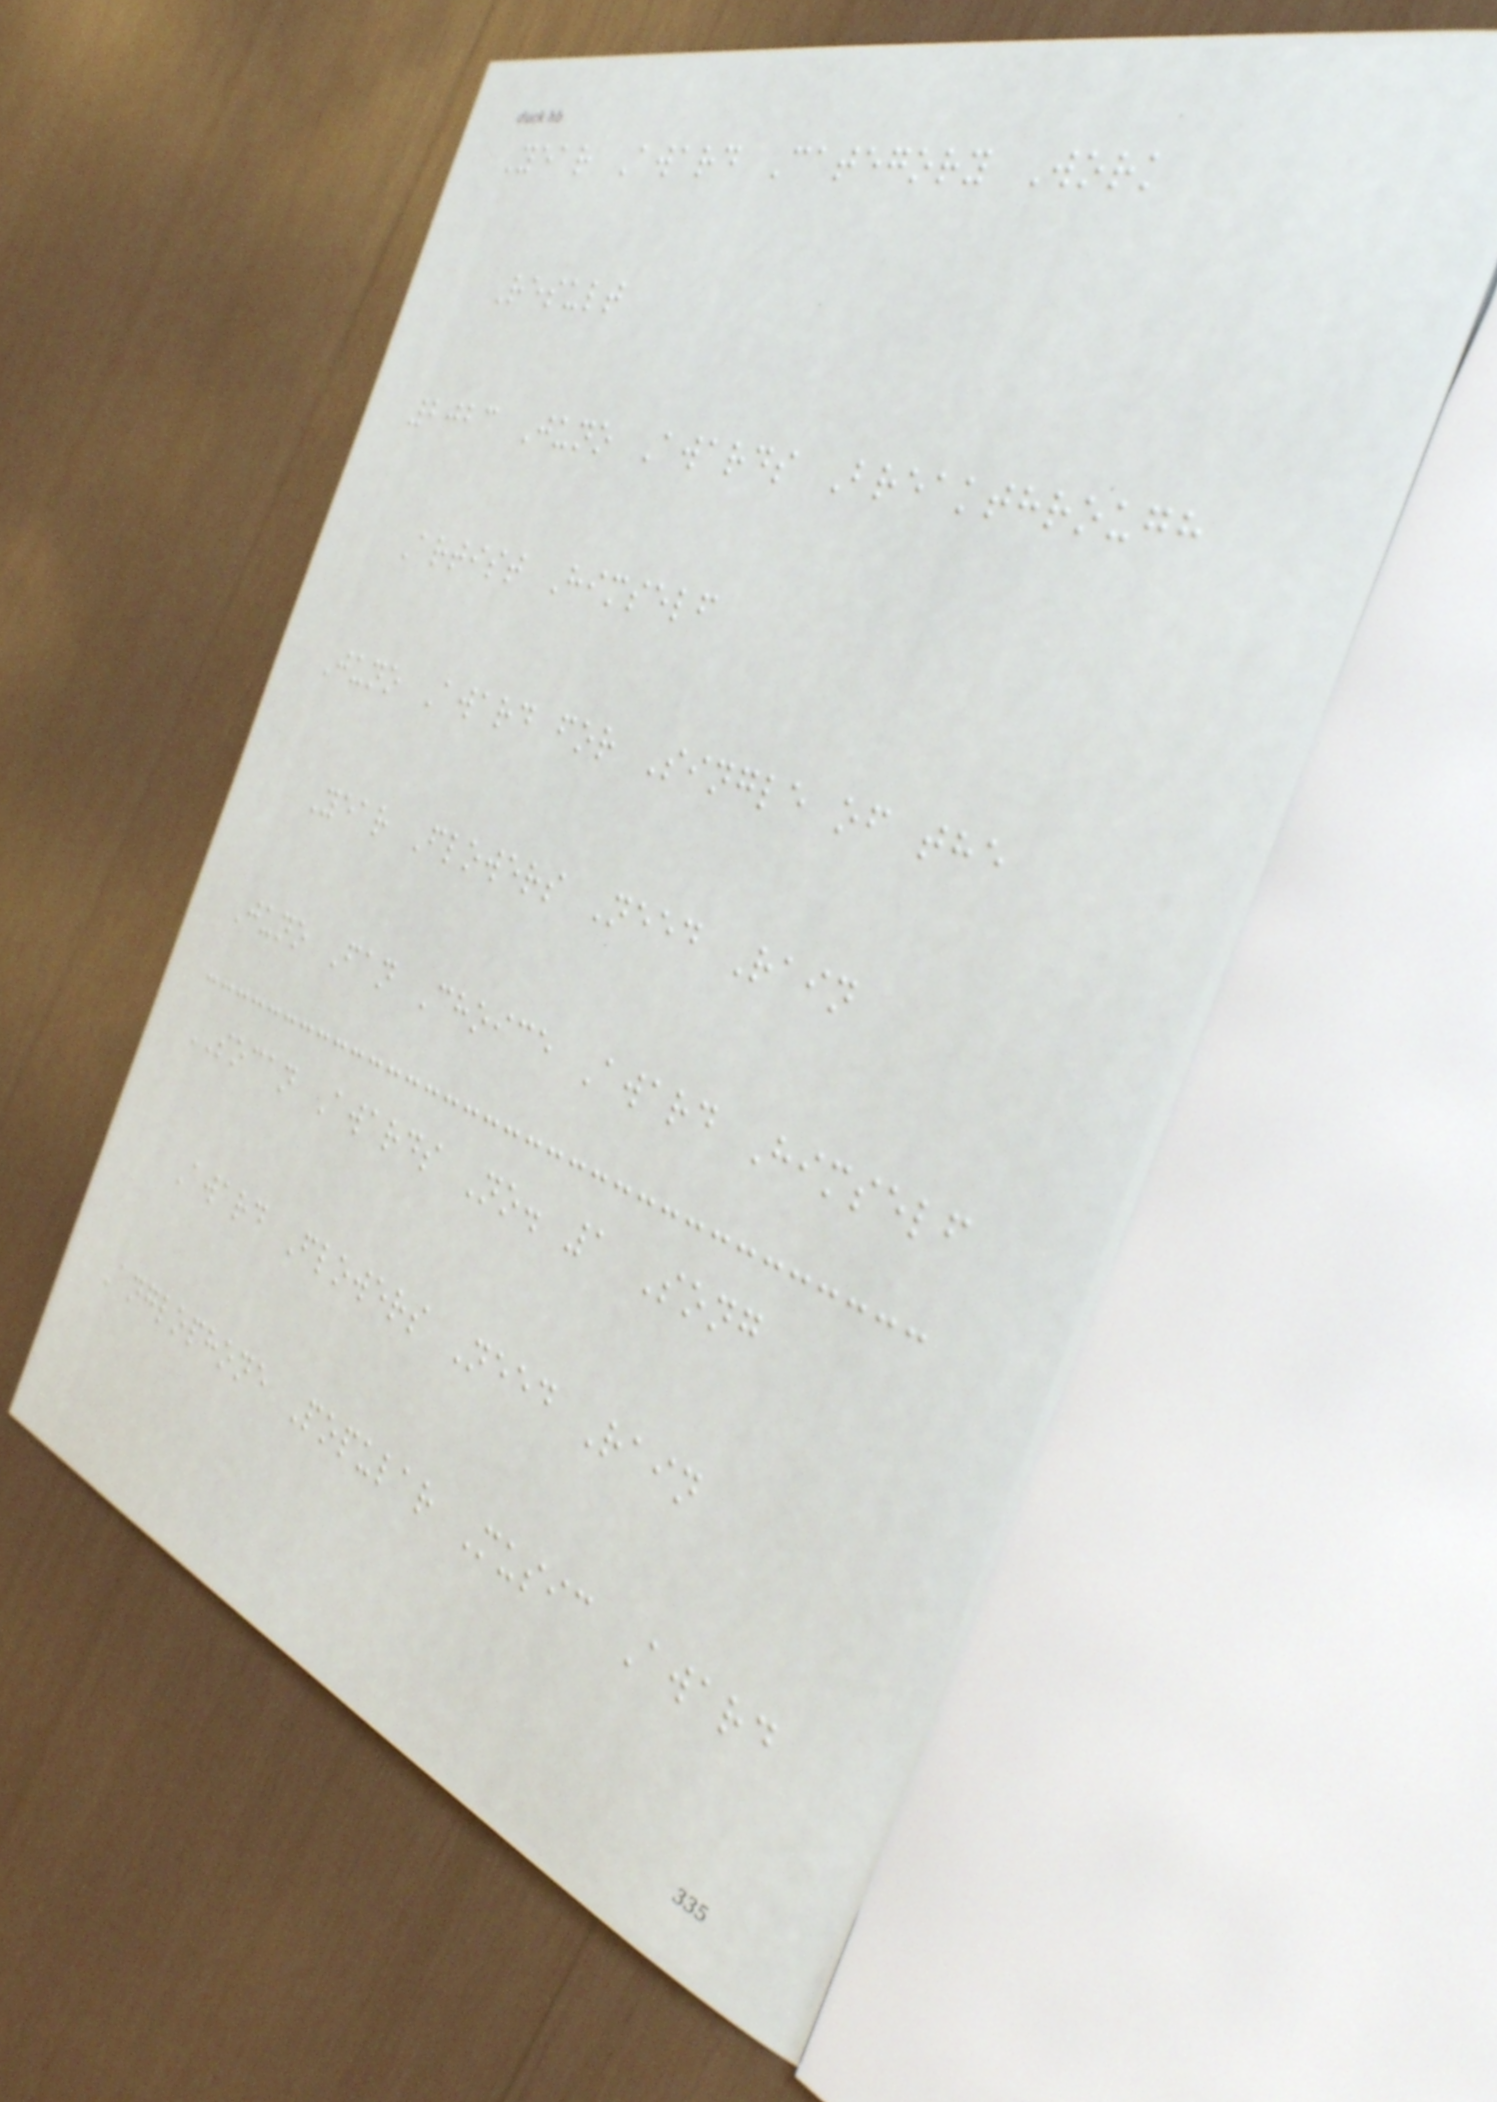Year Award Category Work
Result
2023 Juno Awards Breakthrough
Artist Himself
Juno Award for Single of the
Year Flowers Need Rain
Juno Fan Choice Award Himself
SOCAN Awards No. 1 Song
Award Flowers Need Rain
Anglophone Popular Music Award
